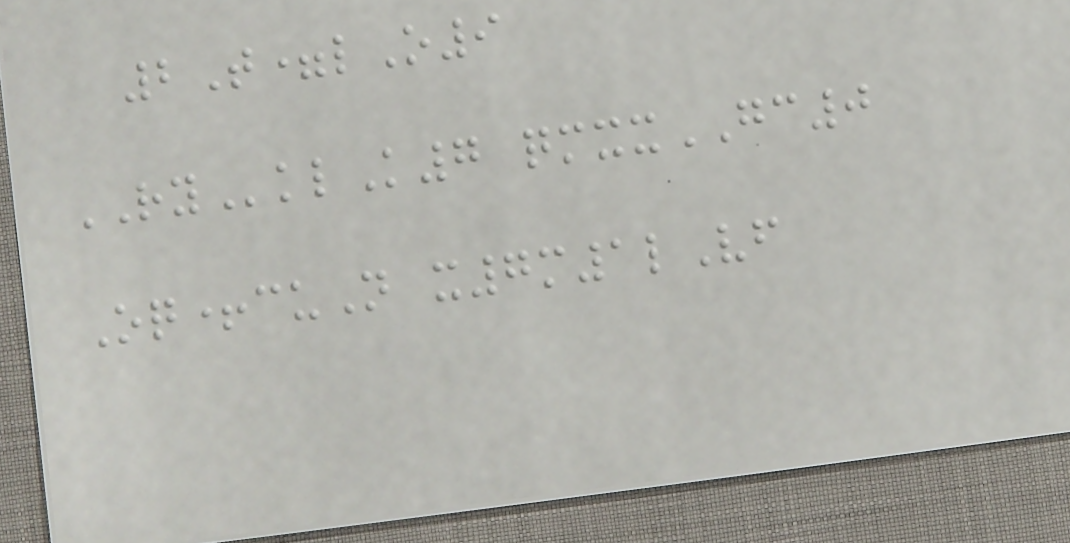2T=lO9
RYklK7 qmxxGC0
Oq+cuN x7m1lVf
